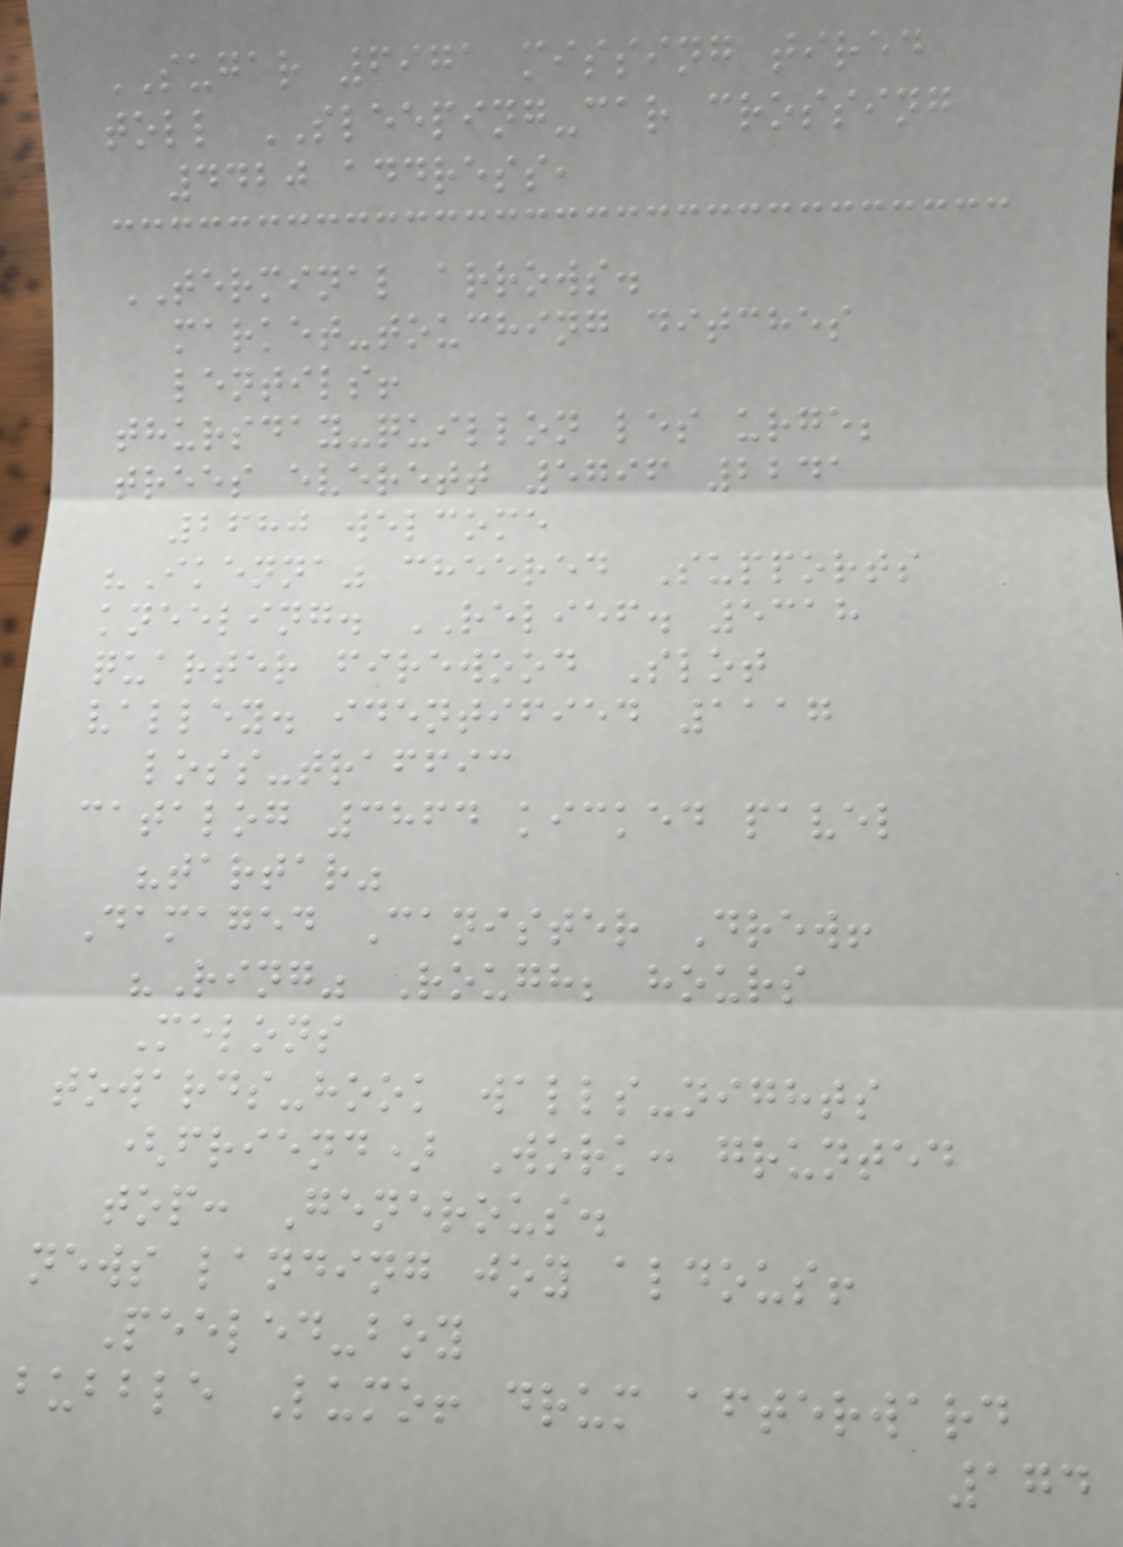SUGAR 6971 missing tired
toll SLEEPING-car crossing
4420 address,
TERMINAL arrows.
market-touching ditches
lentils!
thursday-quillon les urge;
trees everett 5796 2241
2680 welcome
"Ikenna" cheered Supports
kneeling. RELIEF. 5318
quarter firewood Slot
valley. identified 1117
loss-traffic
catalog 3864 kicked pavel
"tartar"
Damaged Canister Drew!
"Ring" Rough; hours
Melons
towards-hook walls-nights
(friend) Work: grunted
top: Generous.
news landing joy aldous!
Peeled-boy
bubble Lumo! drum afterward
174
